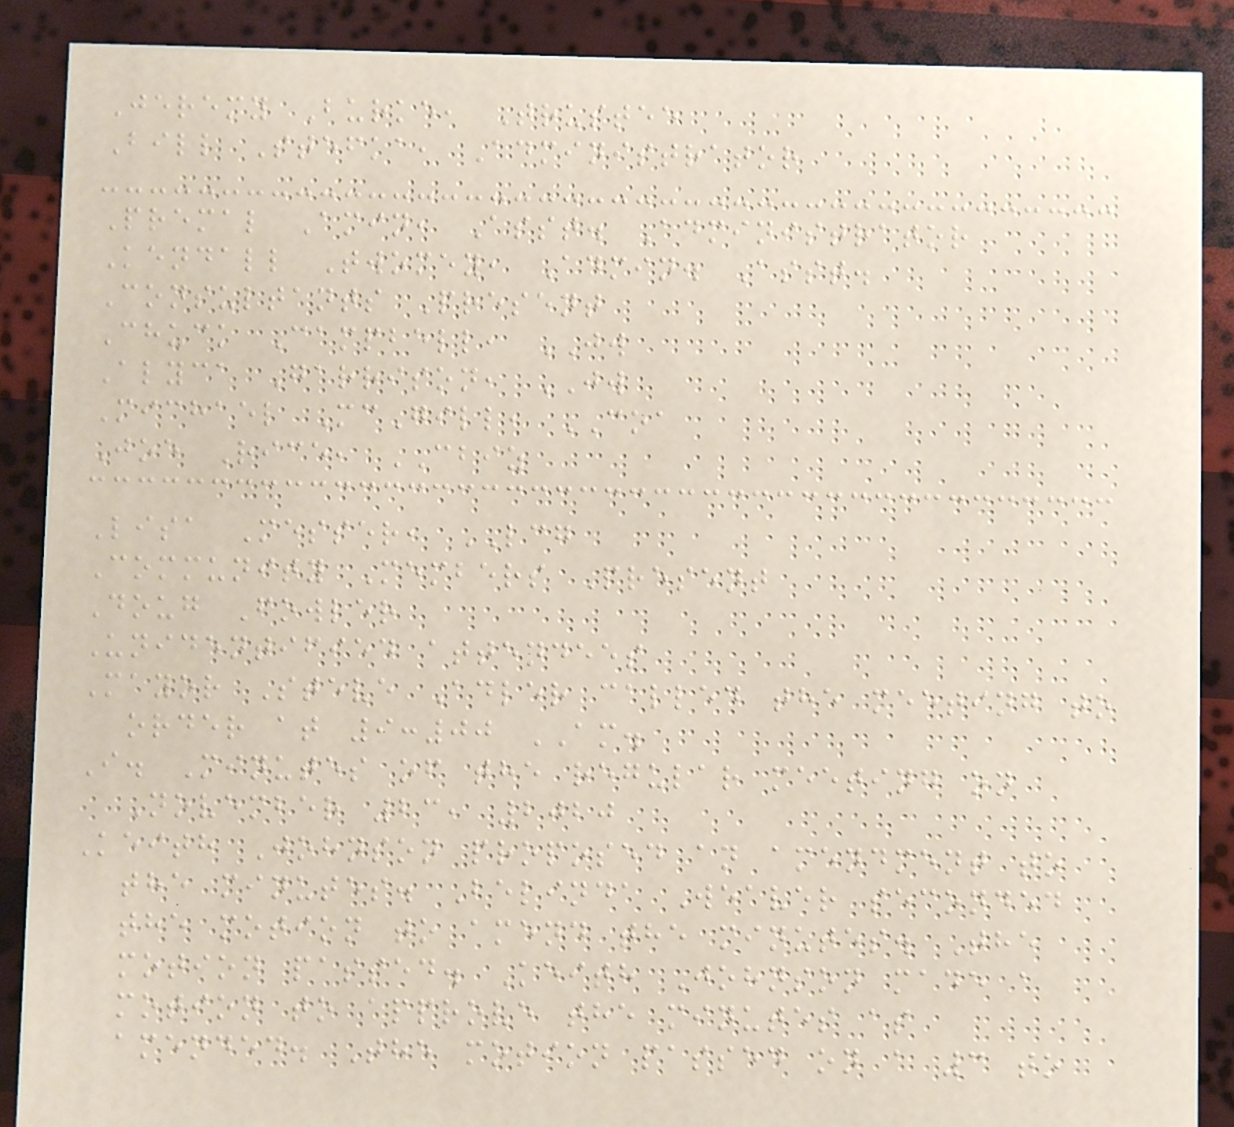Jeremy Burke, Trustee
Bill Stefka, Administrator
Premal Amin, Asst. Administrator
Kendall Twomey, Admin. Asst.
Consultants Present
Chuck Campbell, JW
Alyca Garrison, JW
Michael McGill, COA
Joe Rice, CBIZ
Lisa Messer, LCG
Community Members Present
Doug Fowler
Unidentified attendees
Mayor Steve Adler called the meeting to
order at 9:00 AM.
I. Minutes of the regular meeting on
November 23, 2020
Keith Johnson proposed an amendment to
the minutes. Belinda Weaver seconded
the motion to amend the minutes. The
motion passed. Keith Johnson made a
motion to approve the minutes as
amended. The motion passed on a 3 to
